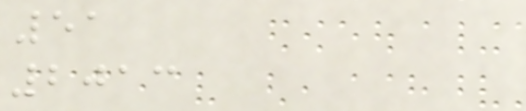51
2013
